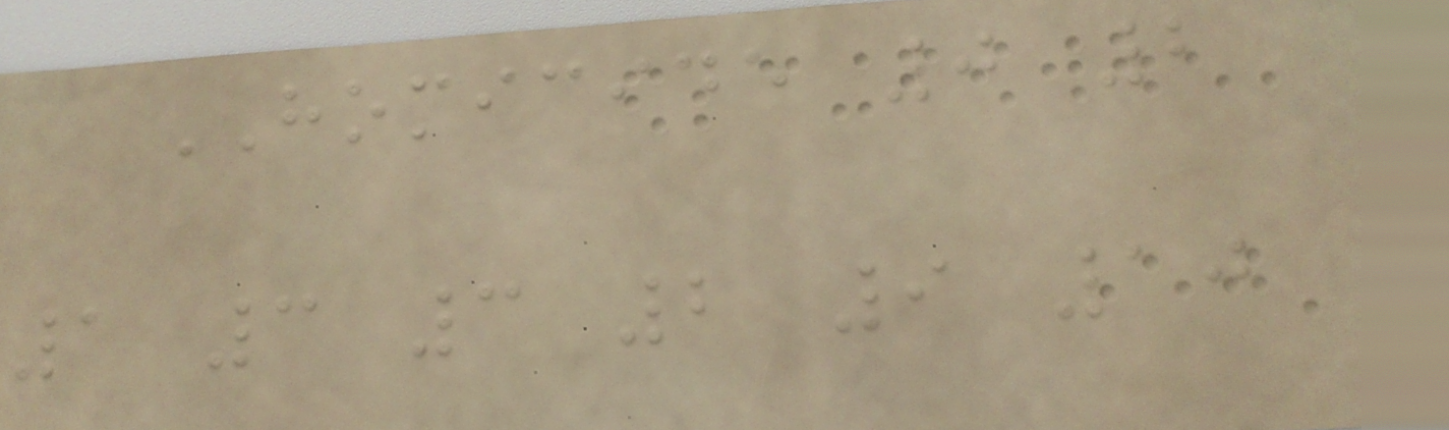HOMICIDE 0 2
1 3 3 2 9 10
